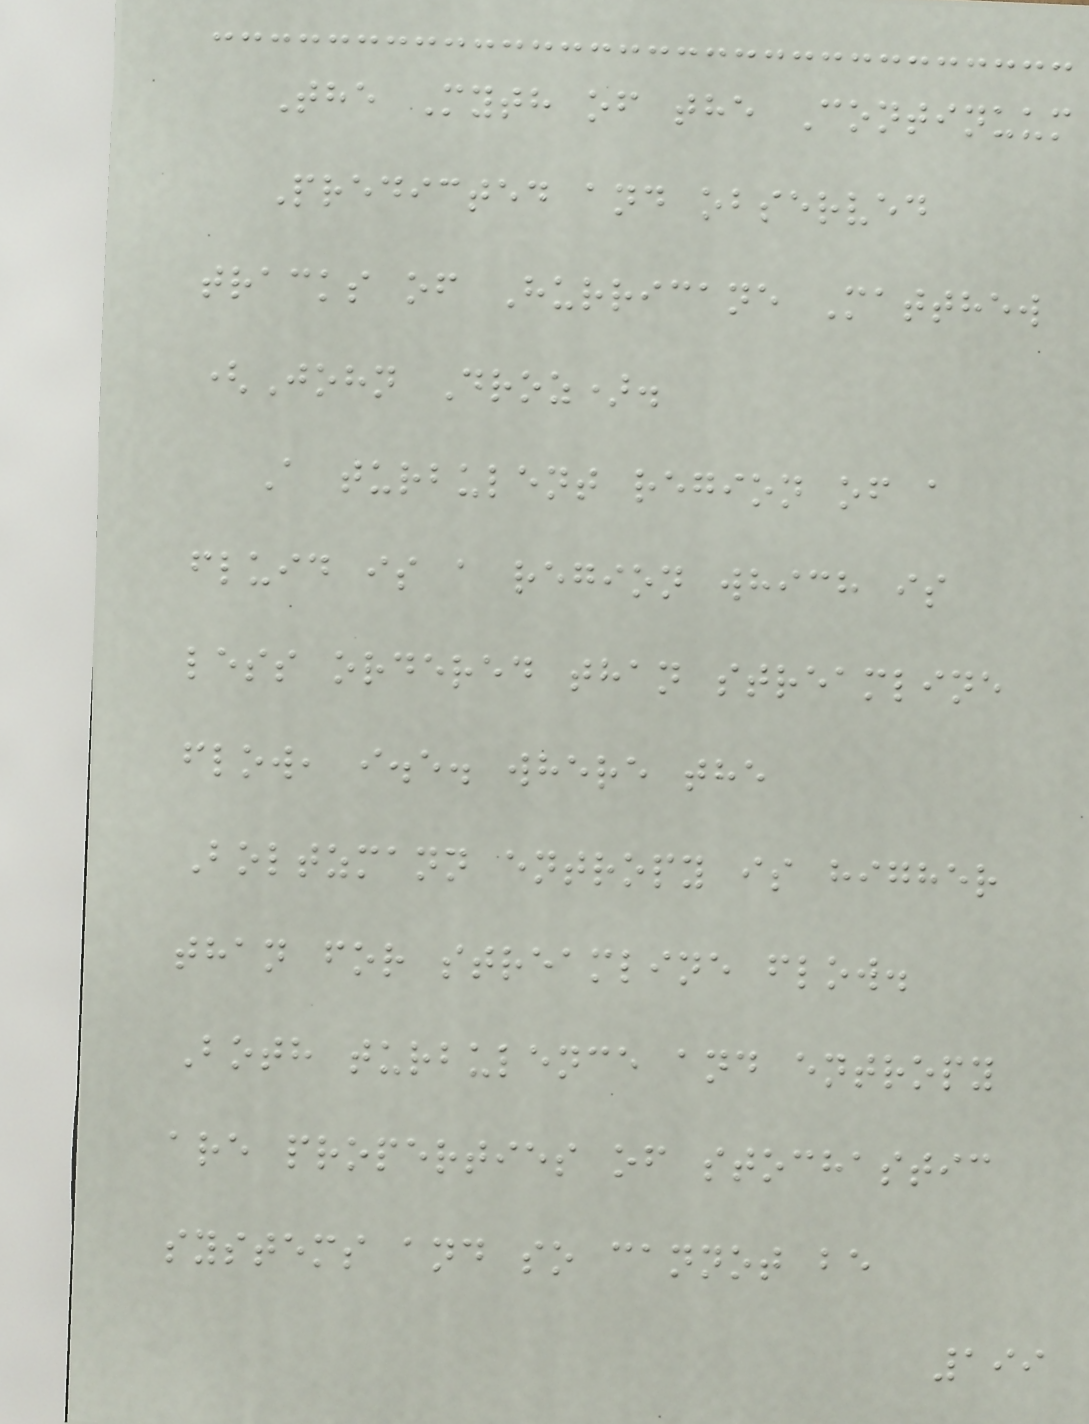The Myth of the Continuum
Predicted and observed
tracks of Hurricane Matthew
(John Droz).
A turbulent region of a
fluid is a region which is
less ordered than streamline
flow, i.e. where the
Boltzmann entropy is higher
than for streamline flow.
Both turbulence and entropy
are properties of stochastic
systems and so cannot be
199
